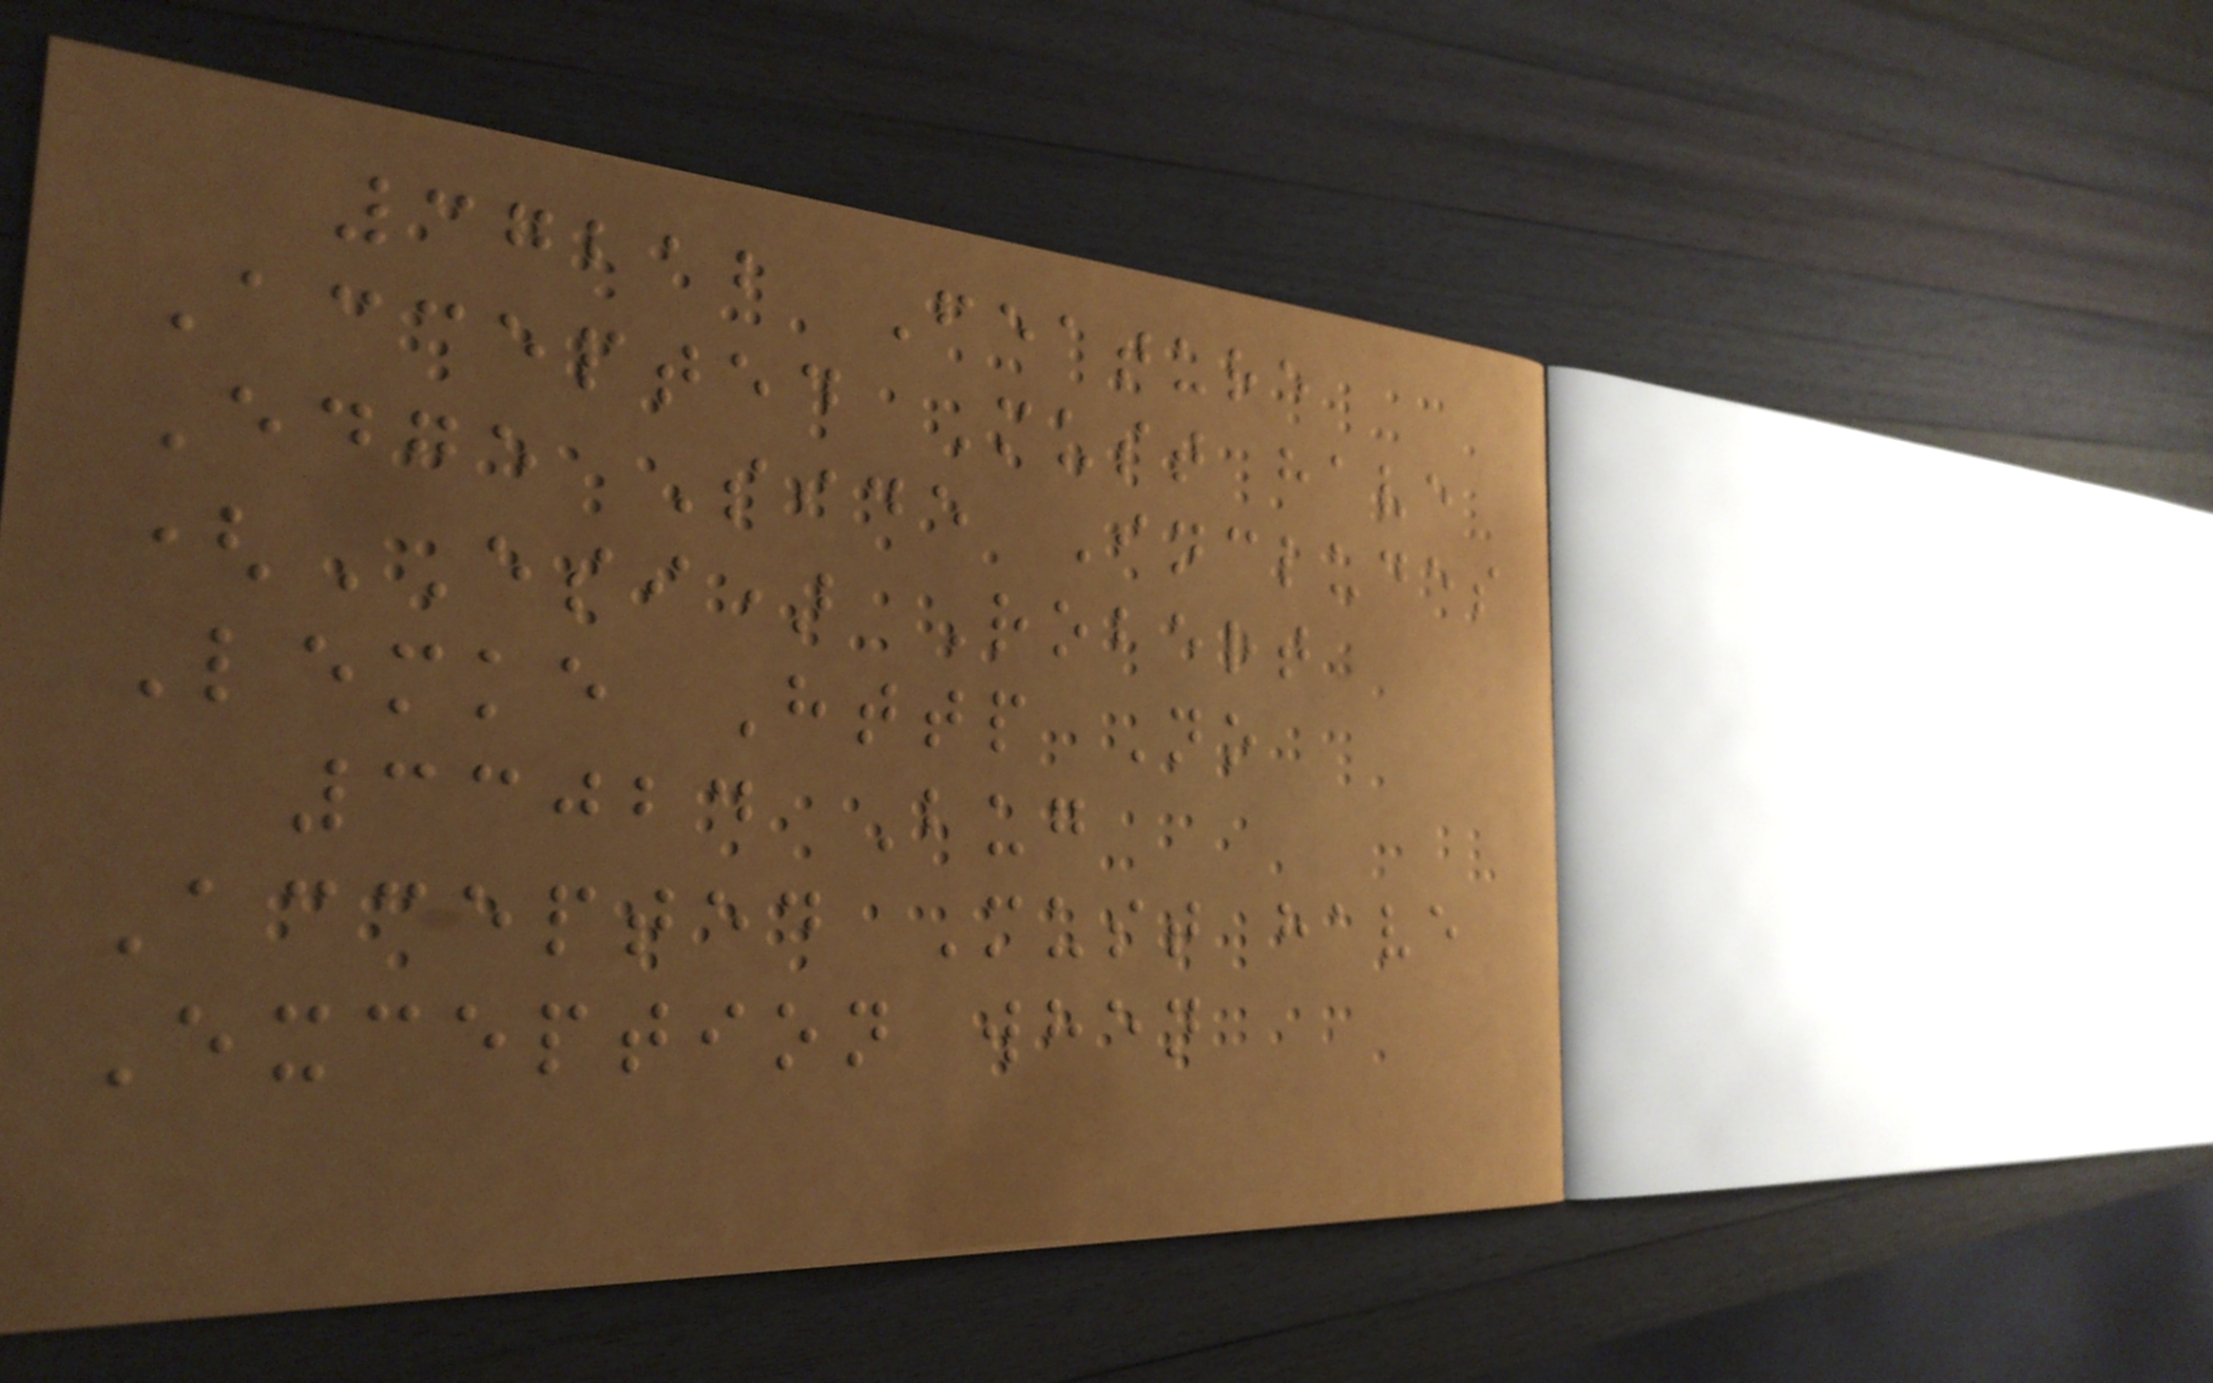37212 Feature
Accepted Must have
Edge Side Includes
(ESI) Robert
Lemke Http No
33024 Bug
Accepted Must have
Exception when
